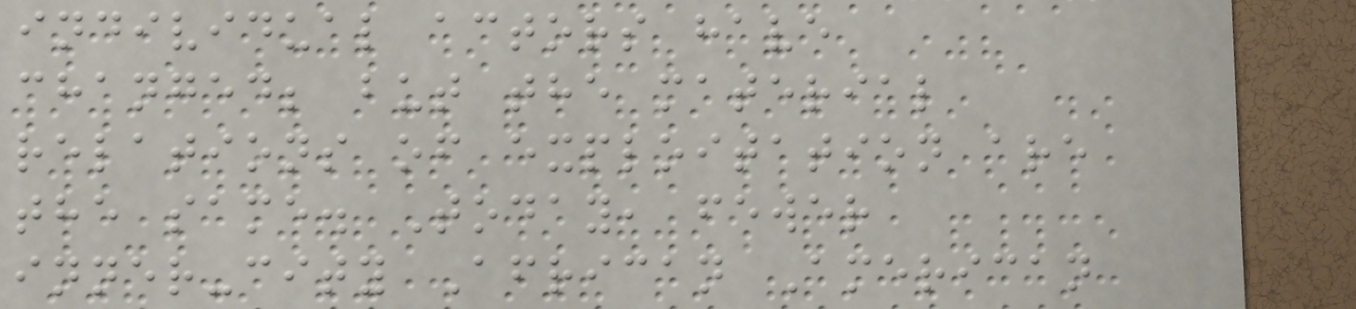individual actors have
changed; but the material
relations of exploitation are
the same. Today, fewer
inner-city African American
